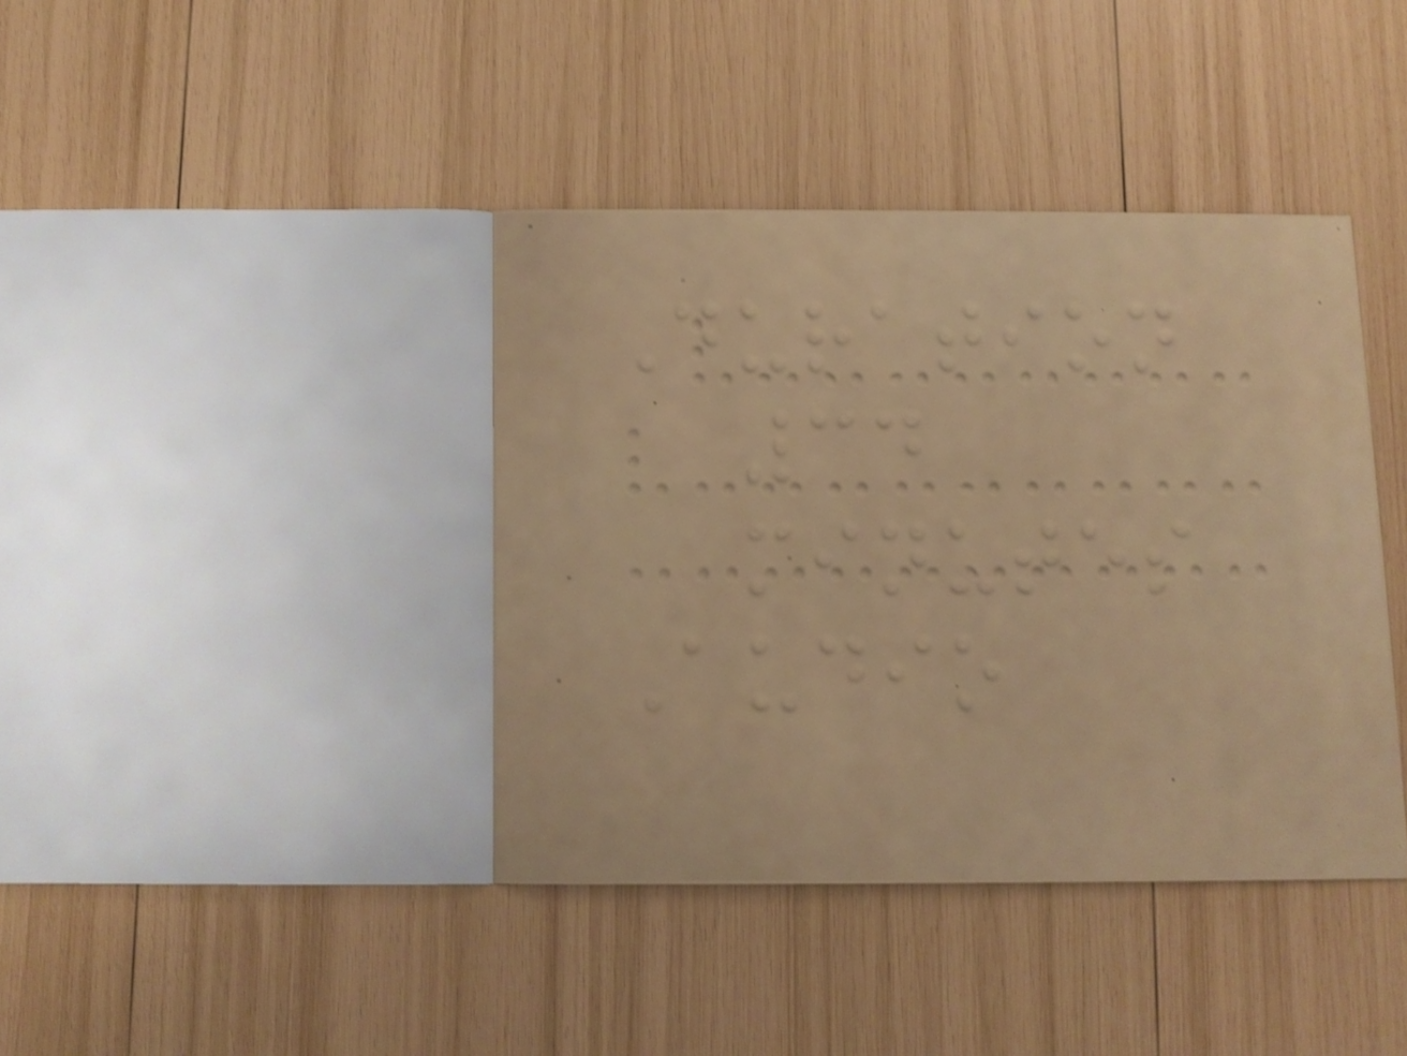Duration
34
minutes
Audio
